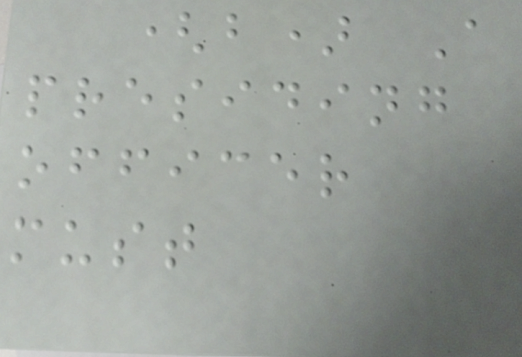(b) A
presiding
officer
must
